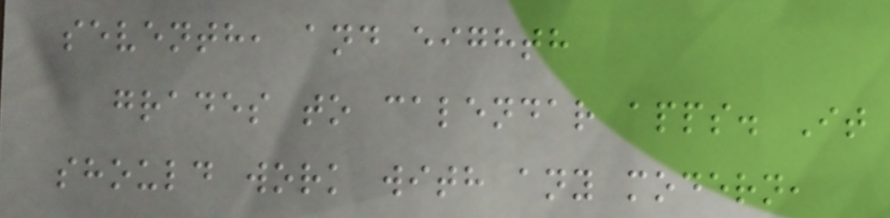seventh, and eighth
grades to calendar apps. It
should work with any modern,
